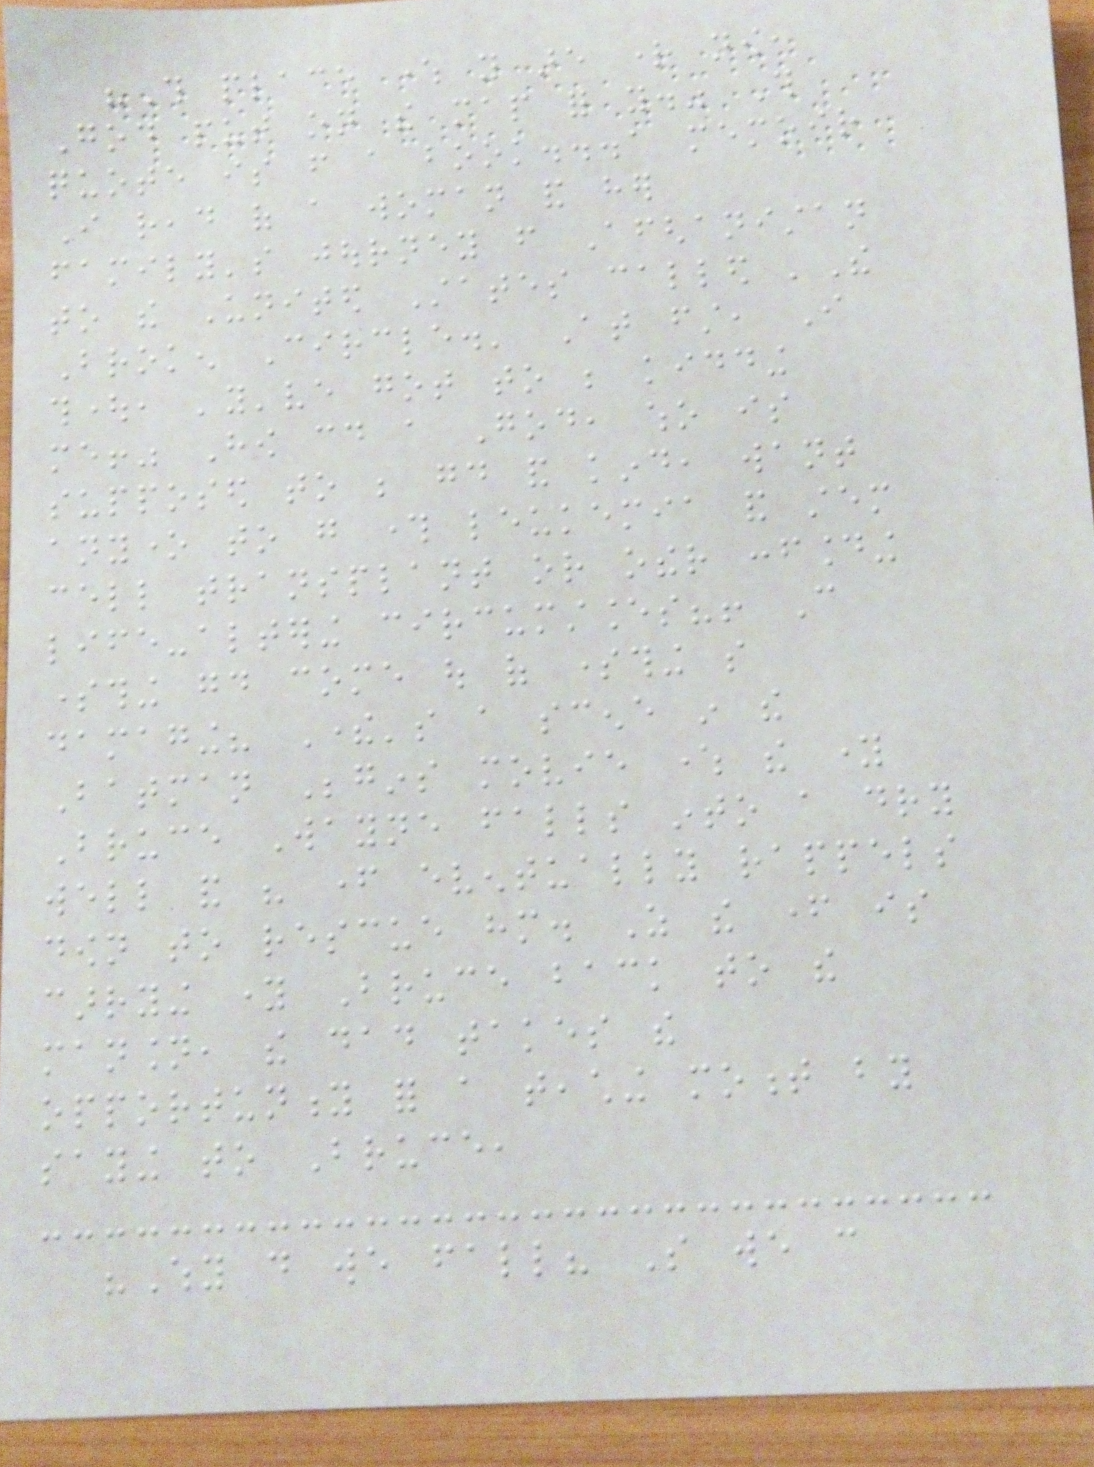"This place where you are right now,
God put on the map for you." This
quote is from a book...a memoir
I read of a woman and her
family's journey from Afghanistan
to the United States called 'The
Broken Circle.' At first, I
thought, 'you've got to be kidding
me!" How could a God, who is
supposed to be good and kind, want
anyone to go through leukemia and stem
cell transplant or other confounding
life-altering circumstances?! Can
something good come out of something so
damaging? There's a scene in the
Batman Begins movie where the young
Bruce Wayne falls into a dry
well and his father eventually rappels
down to rescue him. As the father is
carrying young Bruce back to the
mansion, the dad takes the
opportunity for a teaching moment by
saying to Bruce,
"Why do we fall? So we can
